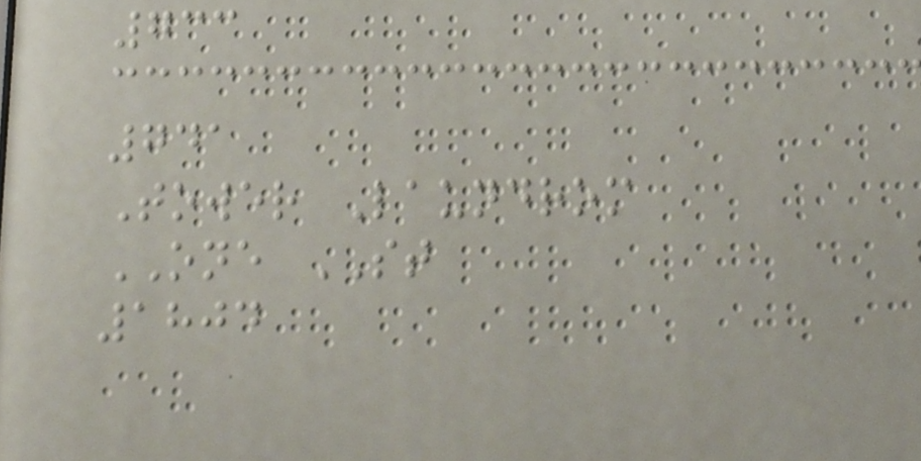733
741
Tower Laundrom
ONE ST
1804
